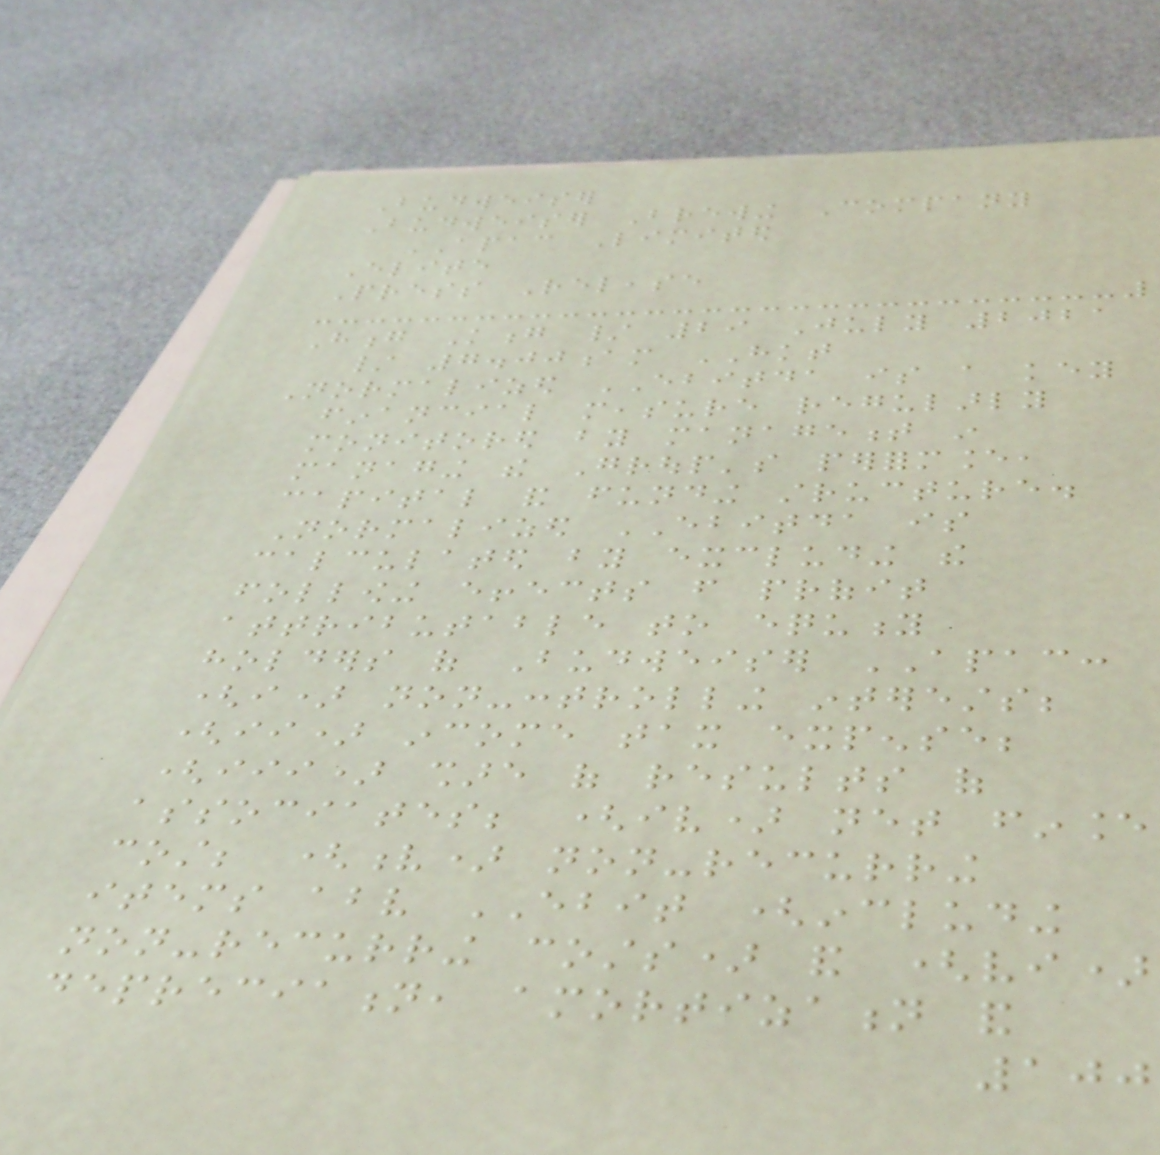Budweiser
Budweiser Brewing Company
APAC Limited
Elite
Press Release
Hong Kong / 29 July 2021
/ 7.00am HKT
Normalized EBITDA is a key
financial measure regularly
monitored by management in
managing the Group's performance,
capital and funding structure.
Normalized EBITDA is
calculated by excluding the
following effects from profit
attributable to equity
holders of Budweiser APAC:
(i) non-controlling interests;
(ii) income tax expense;
(iii) share of results of
associates; (iv) net finance
cost; (v) non-recurring
items above EBIT (including
non-recurring costs) and (vi)
depreciation, amortization and
100
